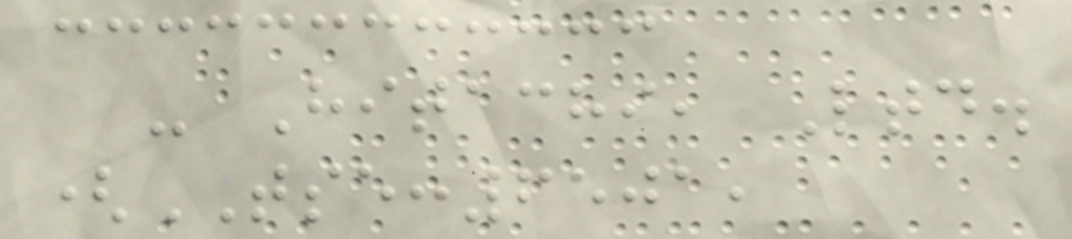- Hitachi, Ltd.
(TSE:6501,
